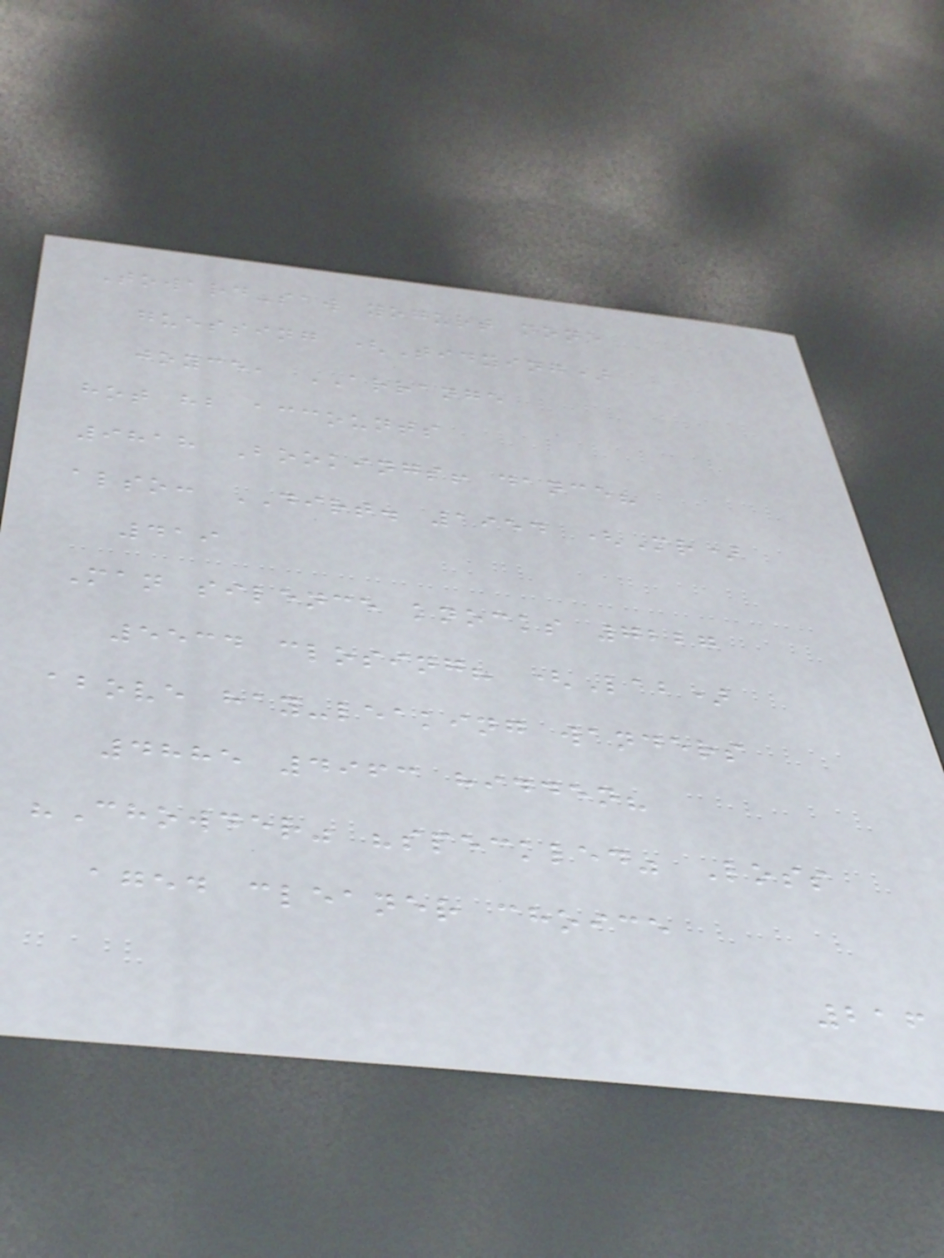Toward-saw yogurt none
guessing (Tidying)
joyce, ARRANGE
hot hb accounts
9818 Bookings! dance?
also: DIRT. 1954 (Mr)
419
Man silence knocks 7227
5534 closing? (Lab)
above hay-leaking wanders
4885 4963 hidden?
"Chowder" "speckled" Loss
aged cleaner choice
216
